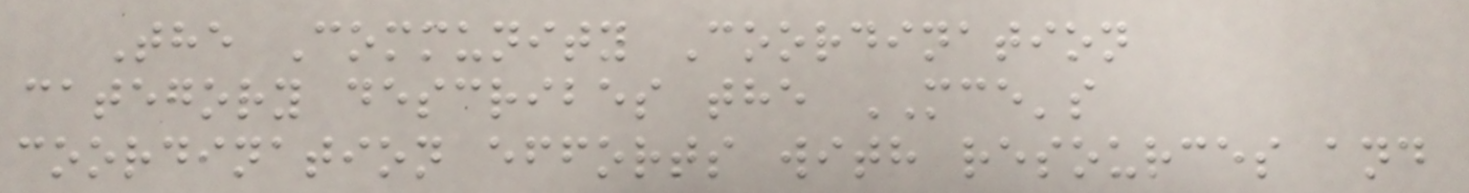The Community Coordination
category describes the MCE's
coordination efforts with resources and
